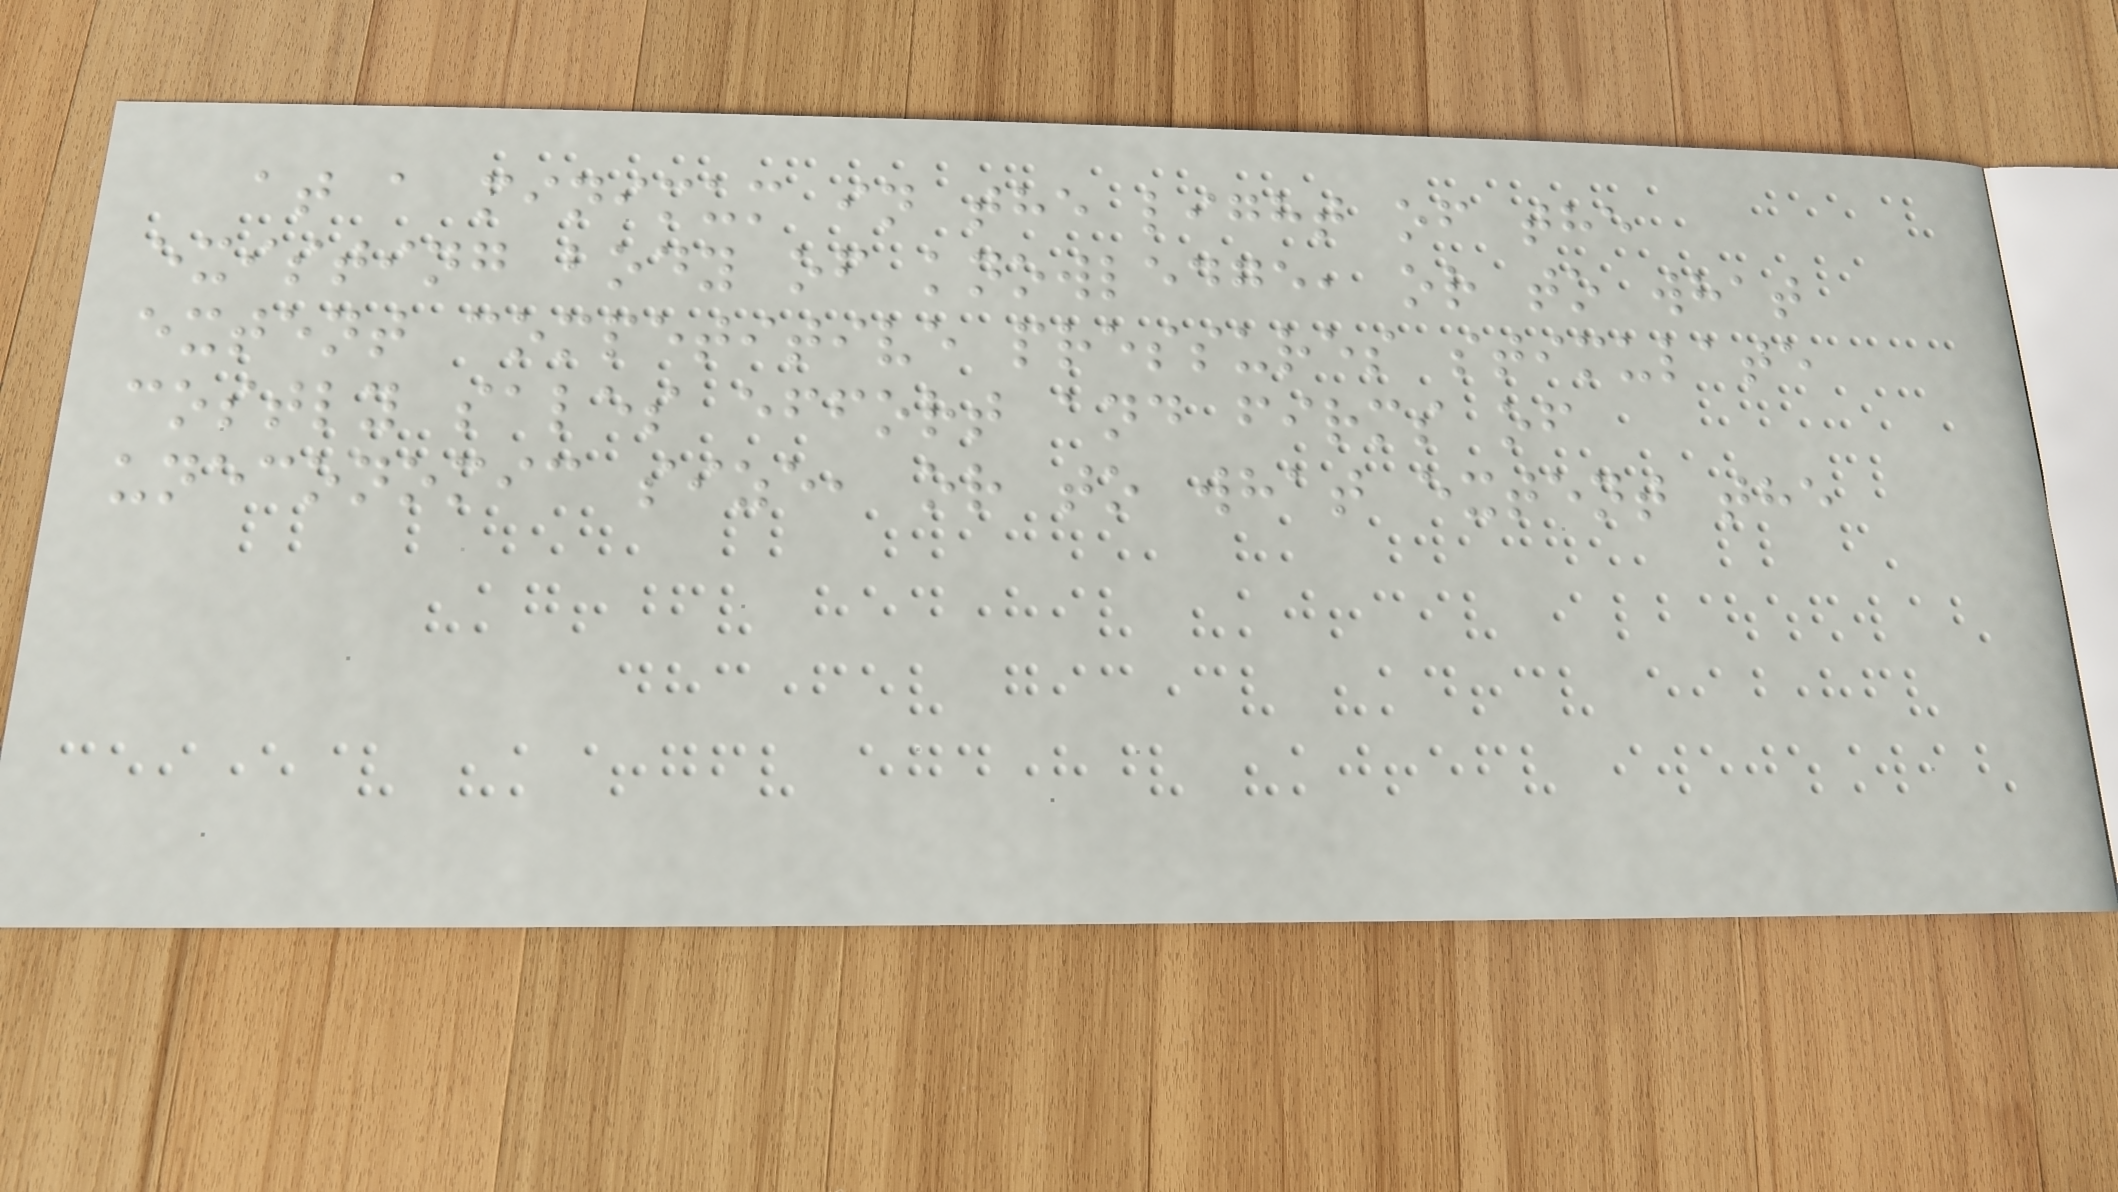at a minimum in the light of the
existing body of knowledge, or to what
extent competitive pressures stimulate
costly sales effort and firms of
uneconomic size, or to what extent the
